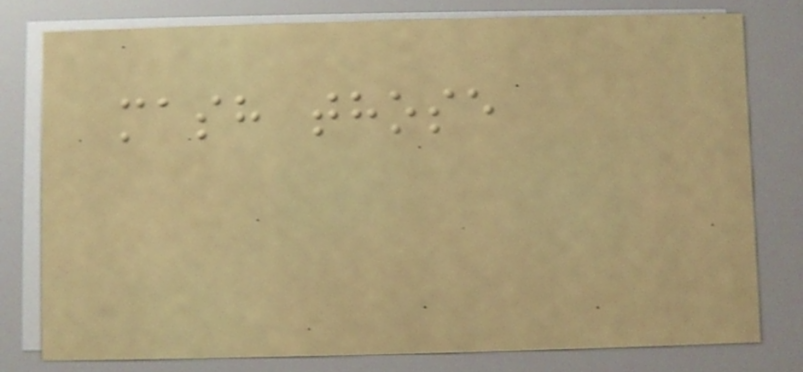mash those
